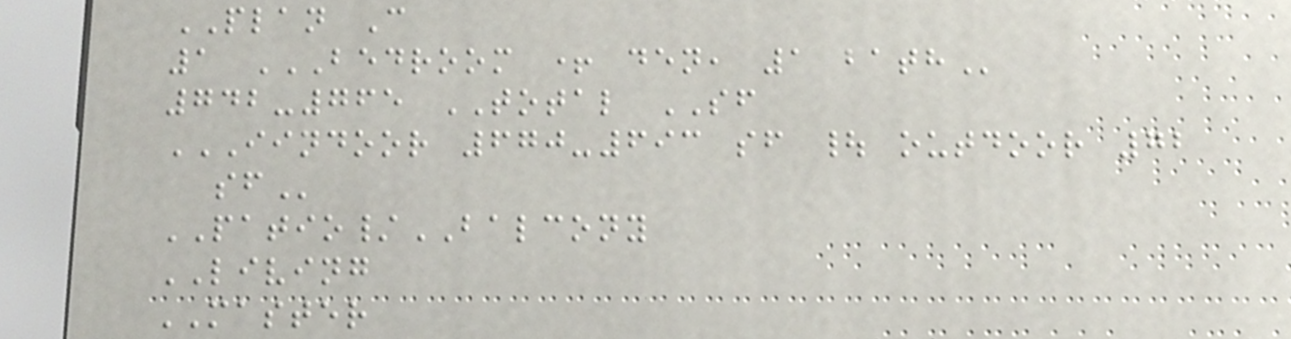PLAN C
1 BEDROOM + DEN, 1 BATH
742-765 TOTAL SF
IINDOOR 670-693 SF | OUTDOOR 72
SF
PATIO/BALCONY
LIVING
MASTER
